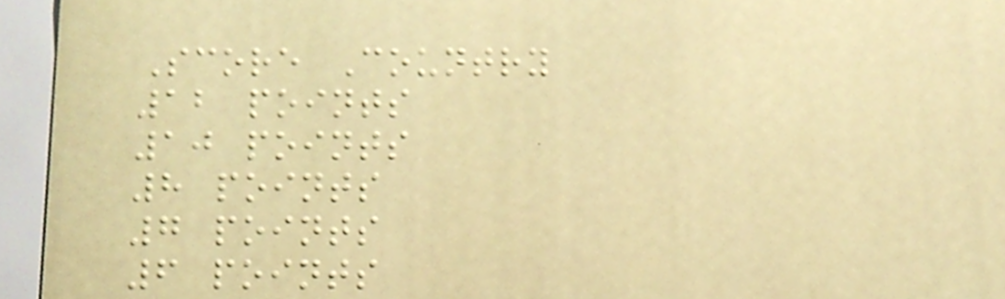Score Country
12 points
10 points
8 points
7 points
6 points
